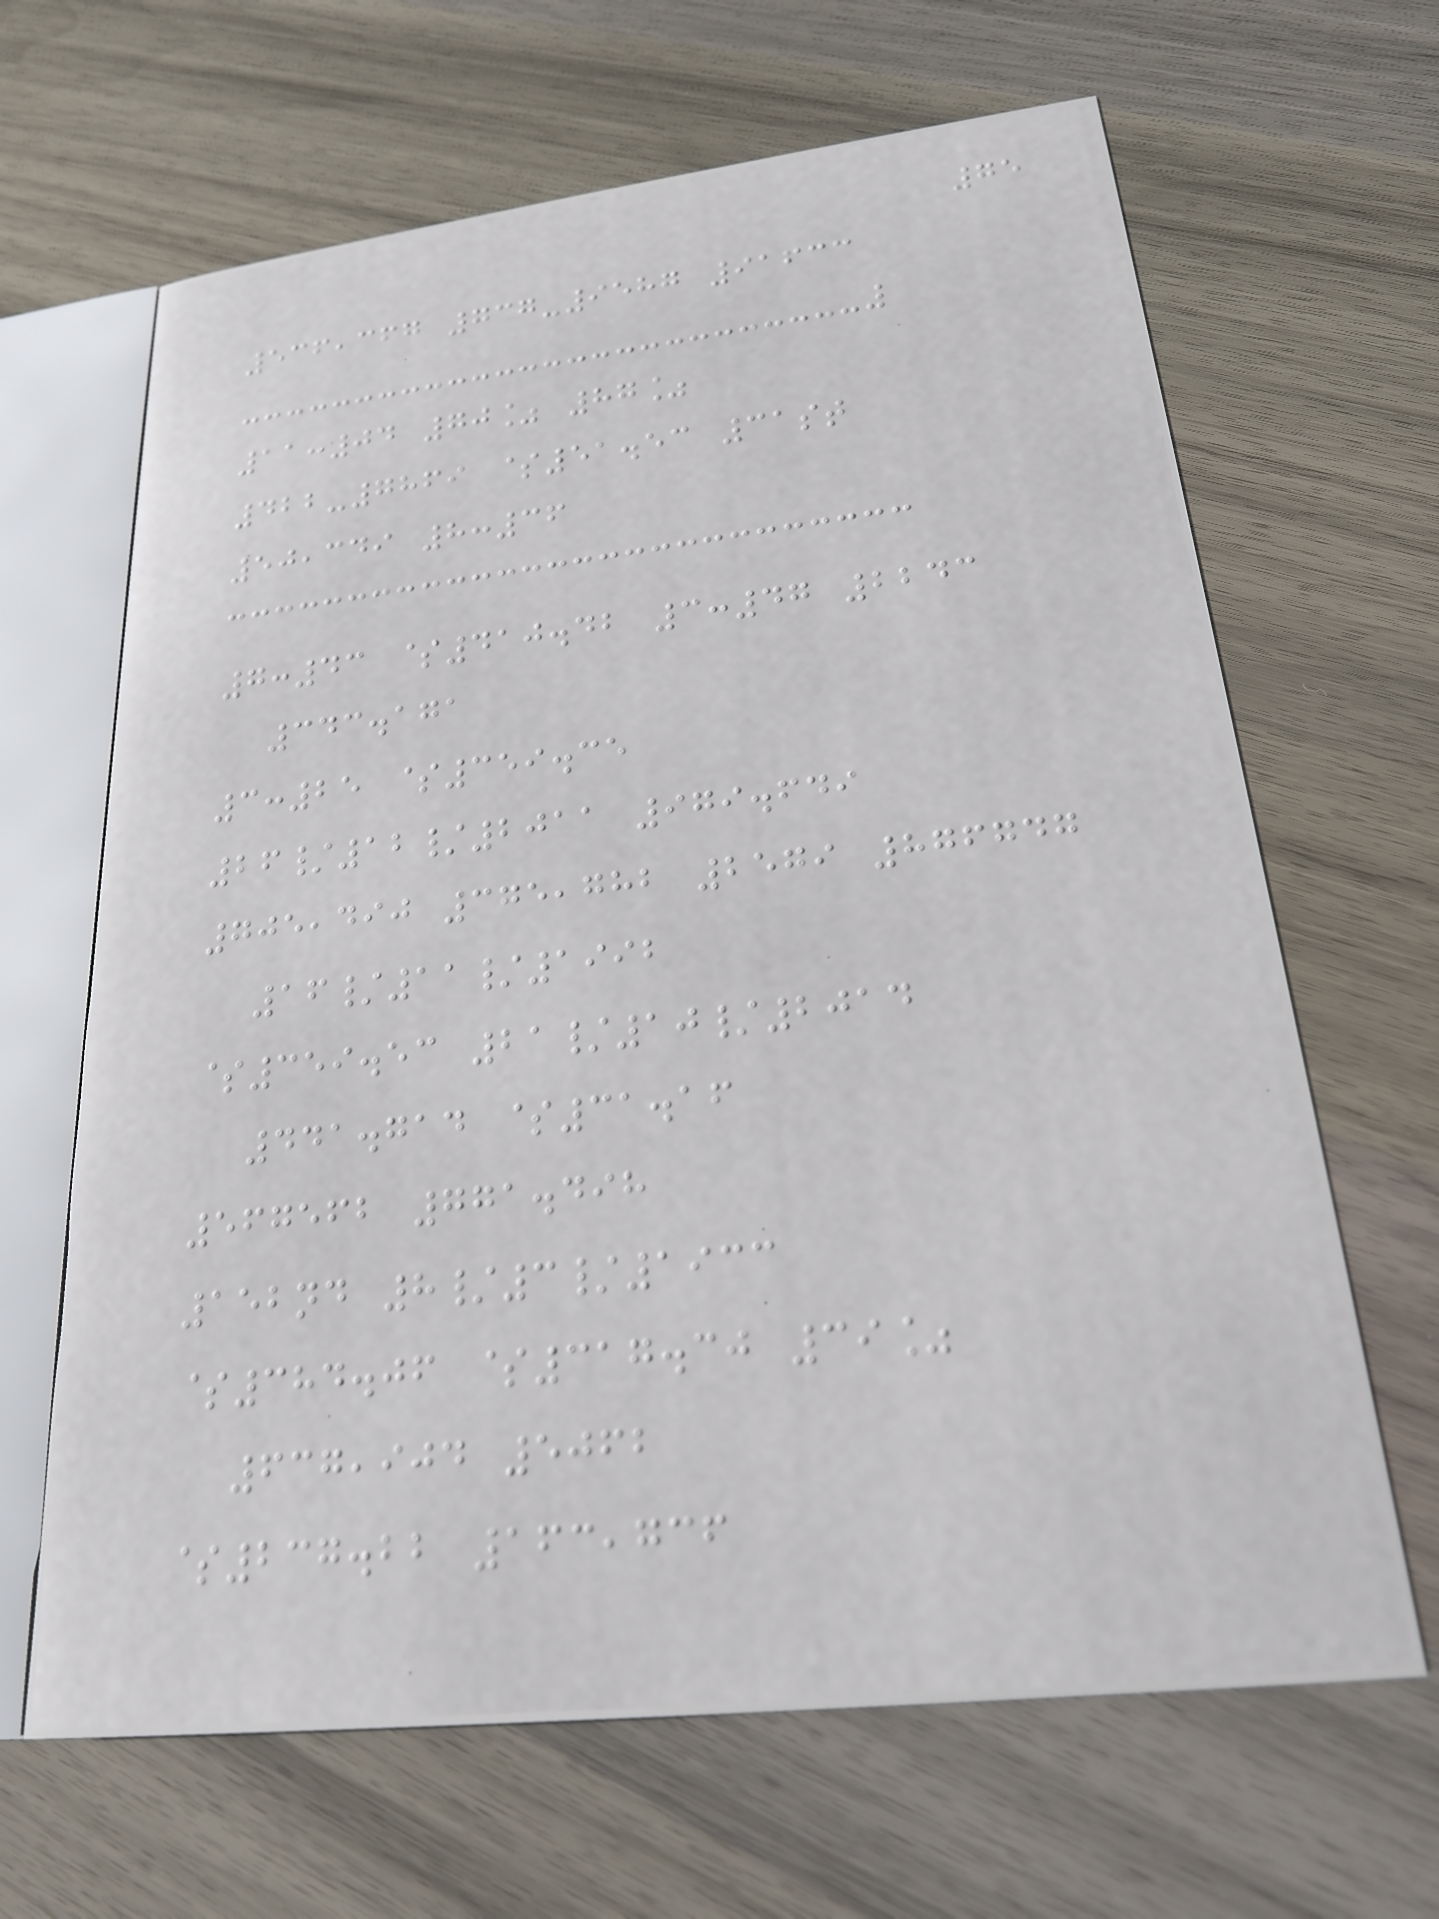75
536,367 737-9587 91633
11:04 70% 87%
422-7869 $51.53 31st
50,349 8:36
7:43 $410.42 3:47 2243
343.171
3:25 $359.35
26/12/2011 979.649
705,490 375,782 2579 876747
16/11/1992
$359.53 21/10/2014
441.714 $31.16
567562 771.498
152nd 8/3/1933
$384.06 $317.30 39%
637,904 5062
$237.22 163,736
